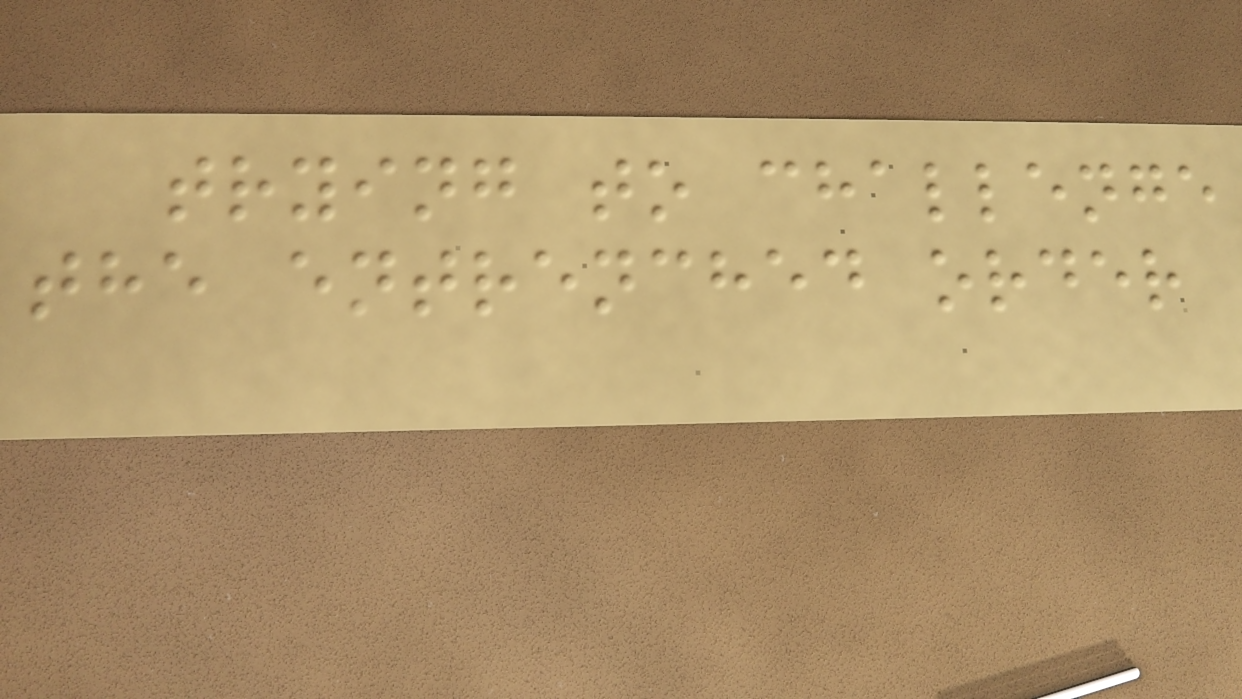trying to challenge
the entrenched order
